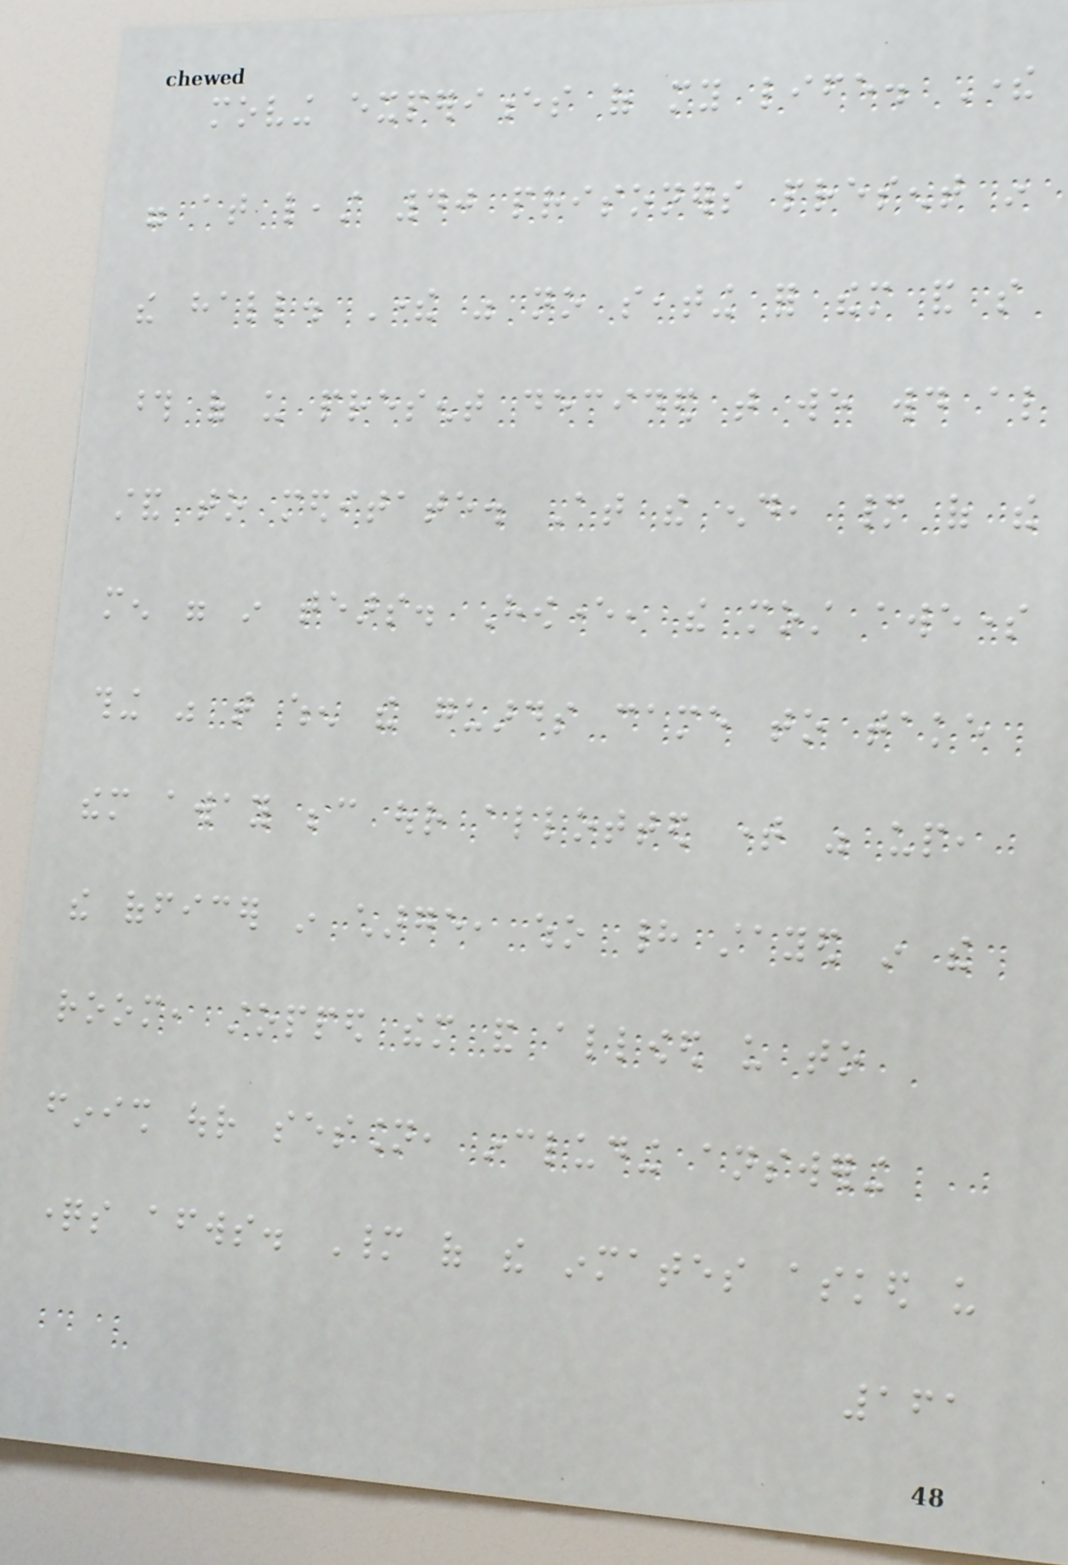moving experiences of my life. There
were at least 40 prisoners present in
the hall. There was no seating for them and so
those of us present decided that we would also
stand to meditate. At the end, many of the
men were in tears. However, the most awesome
thing was that when the guards came to take
them away because our allotted time was up,
the officer in charge, who had stayed in the
room, stopped them and allowed us to
finish our session, including answering
questions afterwards. Many of the inmates asked us
161
